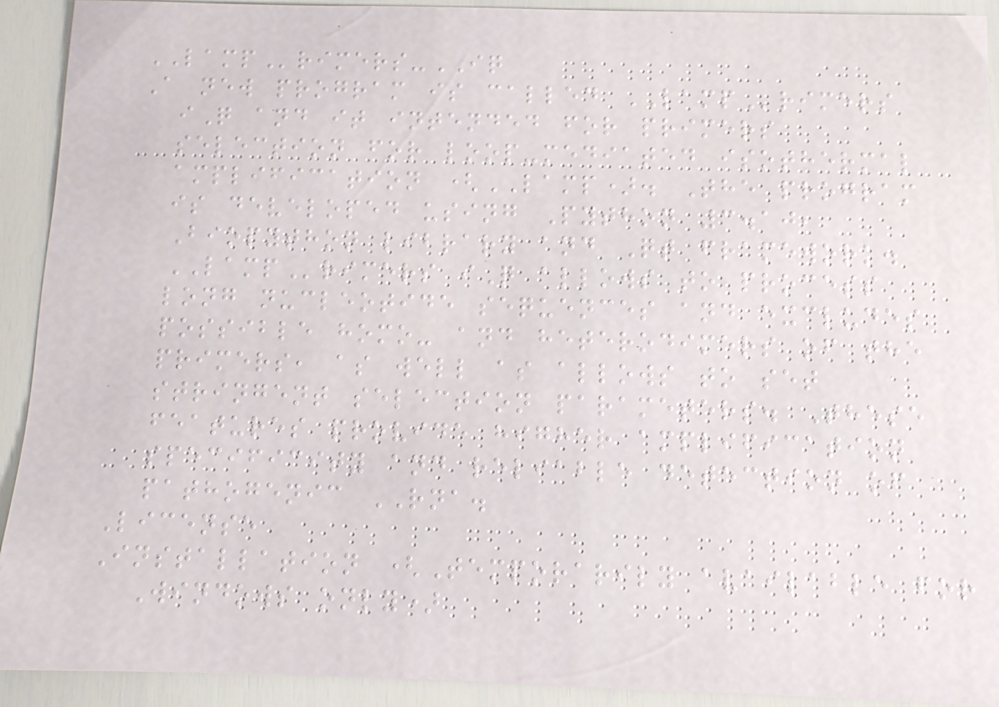LAMPrimers-IQ
A new program is called LAMPrimers
iQ and it intended for primers
selection for loop-mediated isothermal
amplification (LAMP). The program
is developed using Python 3.10,
Biopython library and Qt framework.
LAMPrimers iQ allows to process
long nucleotide sequences and excludes
possible homo- and heterodimers of the
primers, as well as allows to set
stringent selection parameters. These
features provide higher amplification
specificity and reliable detection of
pathogenic RNA.
License
Installation (Temporarily available for
Windows only)
